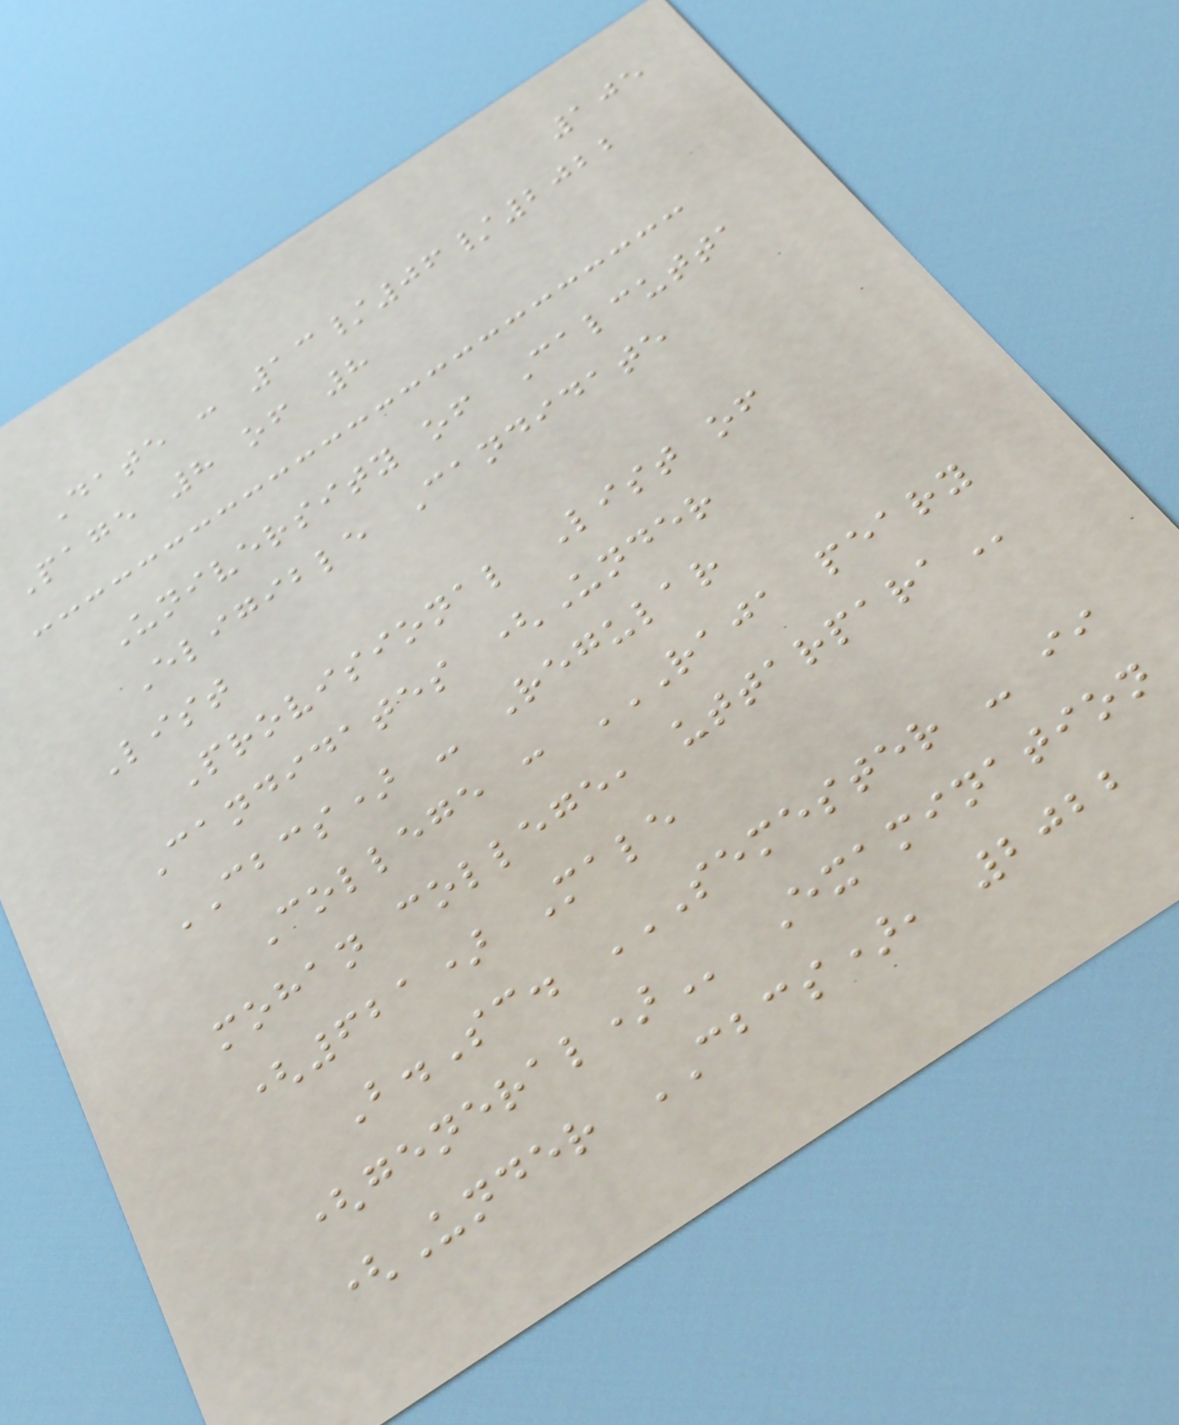105
Date : 13/06/2022
Page 8 of 8
University of Calcutta
Eligible Candidate
List
Provisional List of
Candidates (Under
CBCS) - Regular
College : RAJA PEARY
MOHAN COLLEGE, UTTARPARA
(621) Male
B.Sc. SEMESTER - II
(GENERAL) Examination
(Under CBCS), 2022
